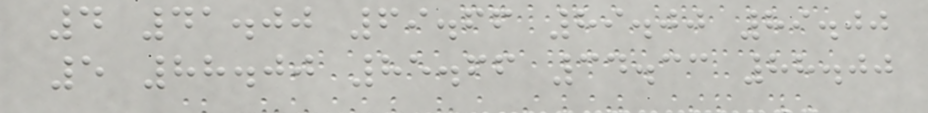4 41.00 69.66 89.00 89.00
5 88.00 85.66 34.33 88.00
